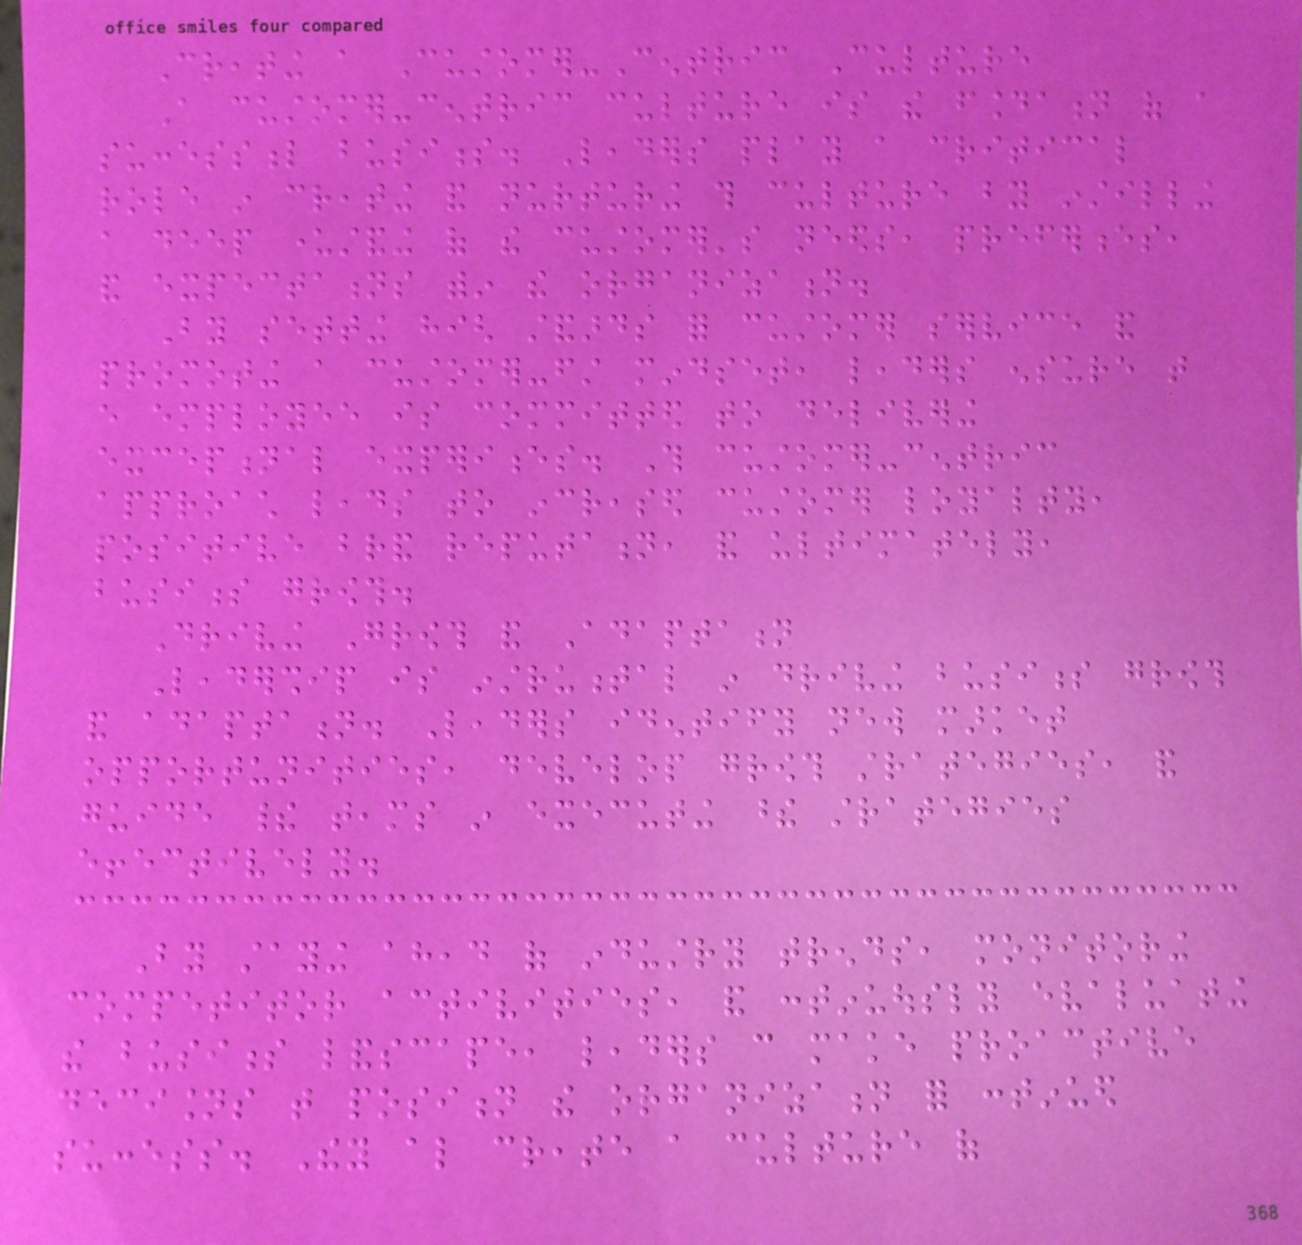Creating a Customer-Centric Culture
A customer-centric culture is the foundation of a
successful business. Leaders play a critical
role in creating and nurturing this culture by instilling
a deep understanding of the customer's needs, preferences,
and expectations within the organization.
By setting high standards for customer service and
promoting a customer-first mindset, leaders ensure that
every employee is committed to delivering
exceptional experiences. This customer-centric
approach leads to increased customer loyalty,
positive brand reputation, and ultimately,
business growth.
Driving Growth and Adaptation
Leadership is instrumental in driving business growth
and adaptation. Leaders identify new market
opportunities, develop growth strategies, and
guide their teams in executing these strategies
effectively.
By staying ahead of industry trends, monitoring
competitor activities, and continuously evaluating
the business landscape, leaders can make proactive
decisions that position the organization for continued
success. They also create a culture of
